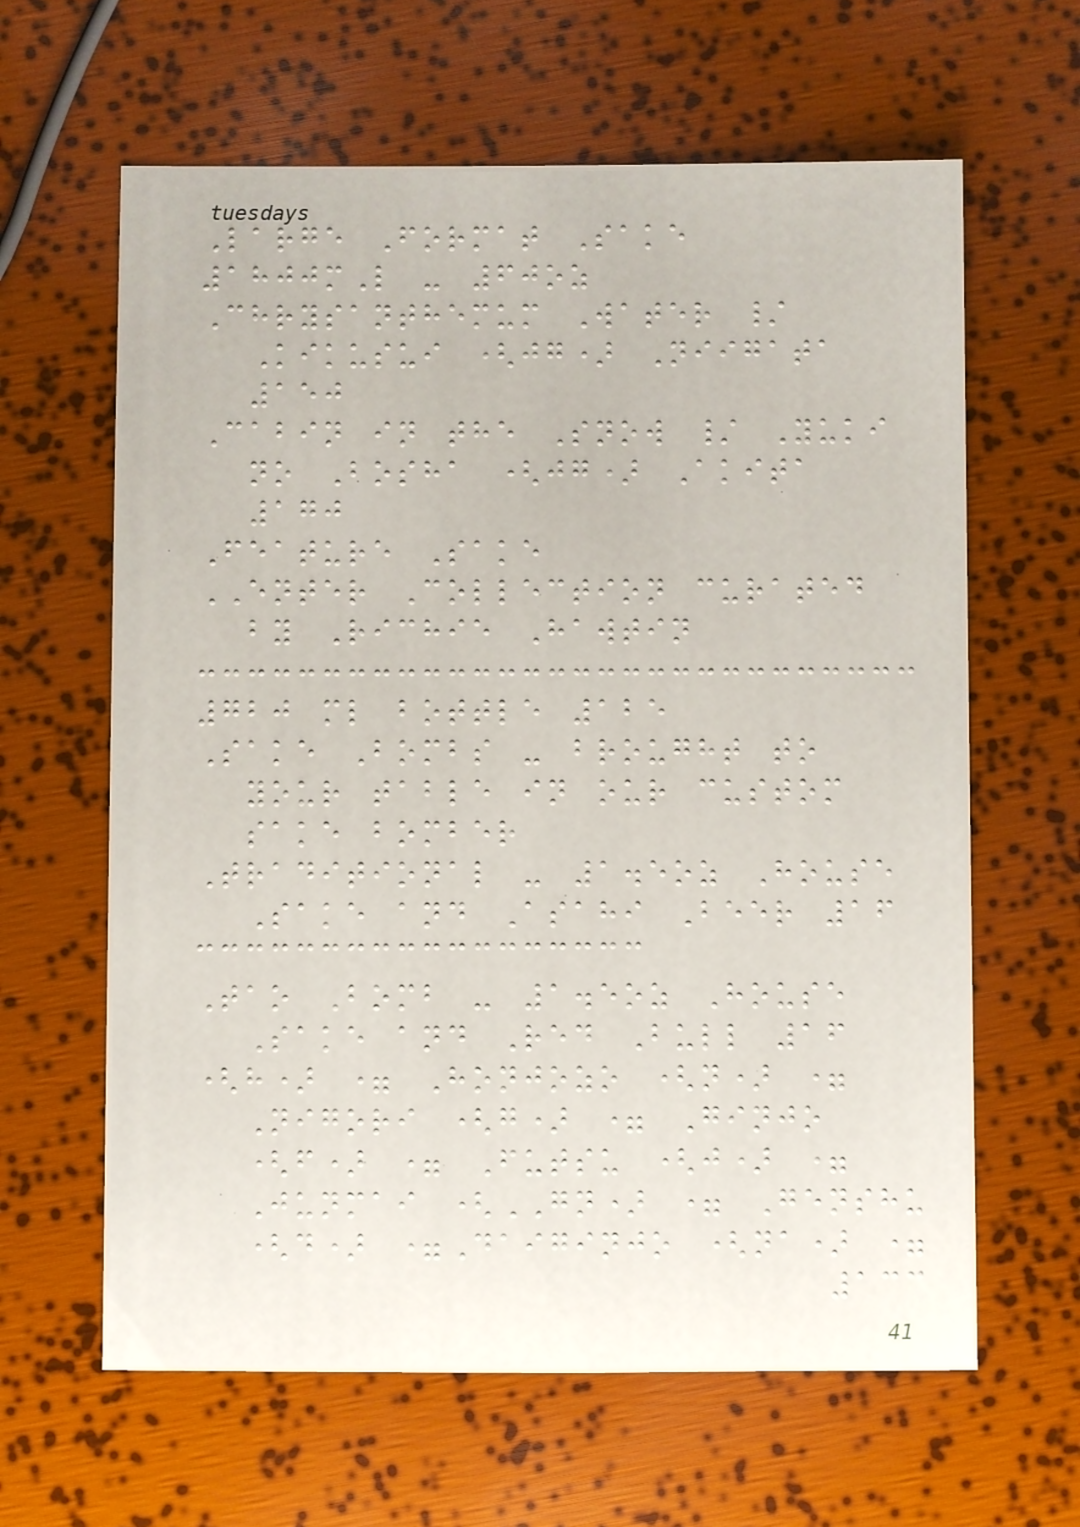Large Format Sake
1800mL - 60oz
Chrysanthemum Water /
Kikusui (jg) Niigata
150
Cabin in the Snow / Yuki
no Bosha (jg) Akita
170
Feature Sake
ENTER Collection curated
by Richie Hawtin
720 ml bottle 125
Sake Bombs - brought to
your table in our custom
sake bomber
Traditional - 1.5oz House
Sake and Asahi Beer 16
Tao Bomb - 1.5oz House
Sake and Red Bull 16
(h) = Honjozo (n) =
Nigori (g) = Ginjo
(f) = Futsu (j) =
Junmai (GN) = Genshu
(d) =Daiginjo (na) =
133
